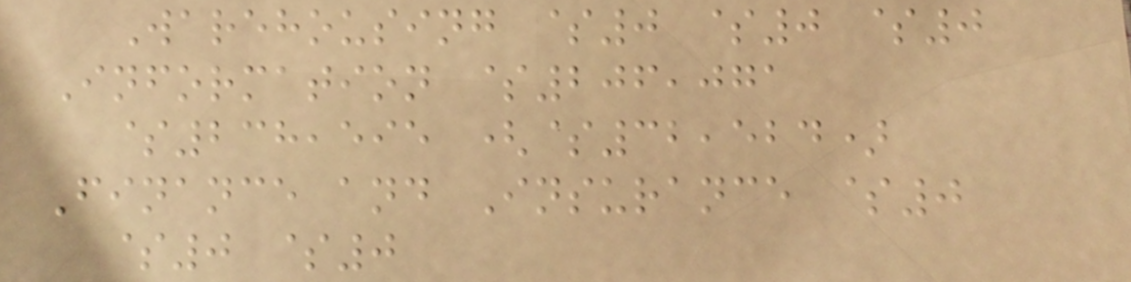Warehousing $0 $0 $0
Information $206,071
$238,595 ($32,524)
Finance and Insurance $0
$0 $0
